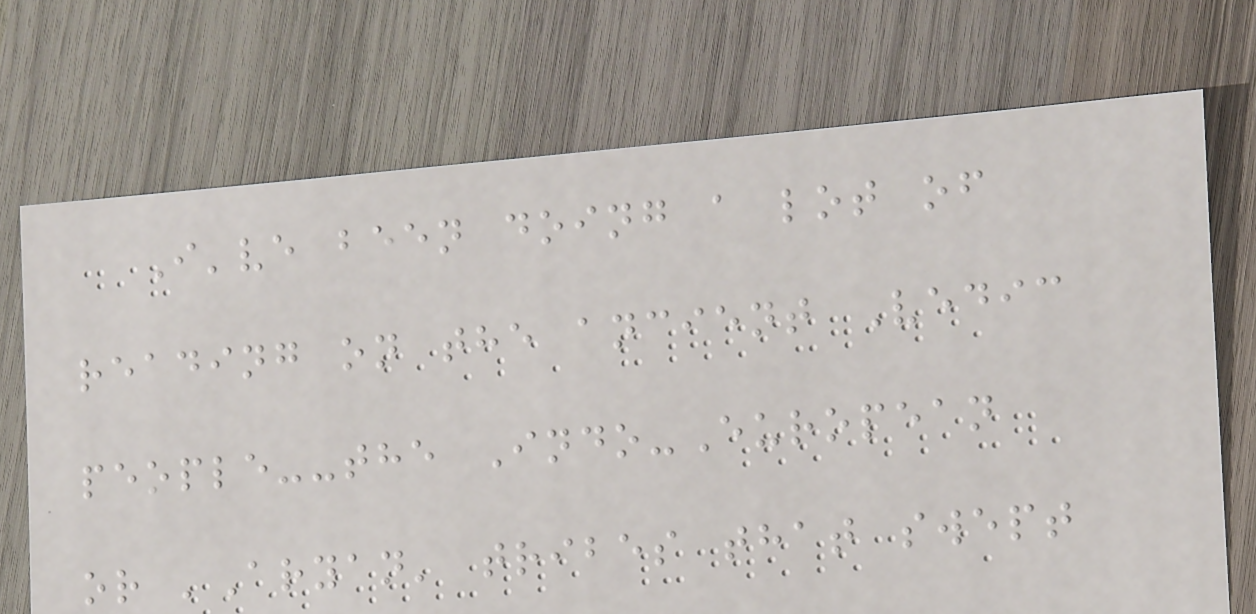I've been doing a lot of
reading on the ancient Vedic
people--the Indo-European
or 'Aryan' tribes that swept
